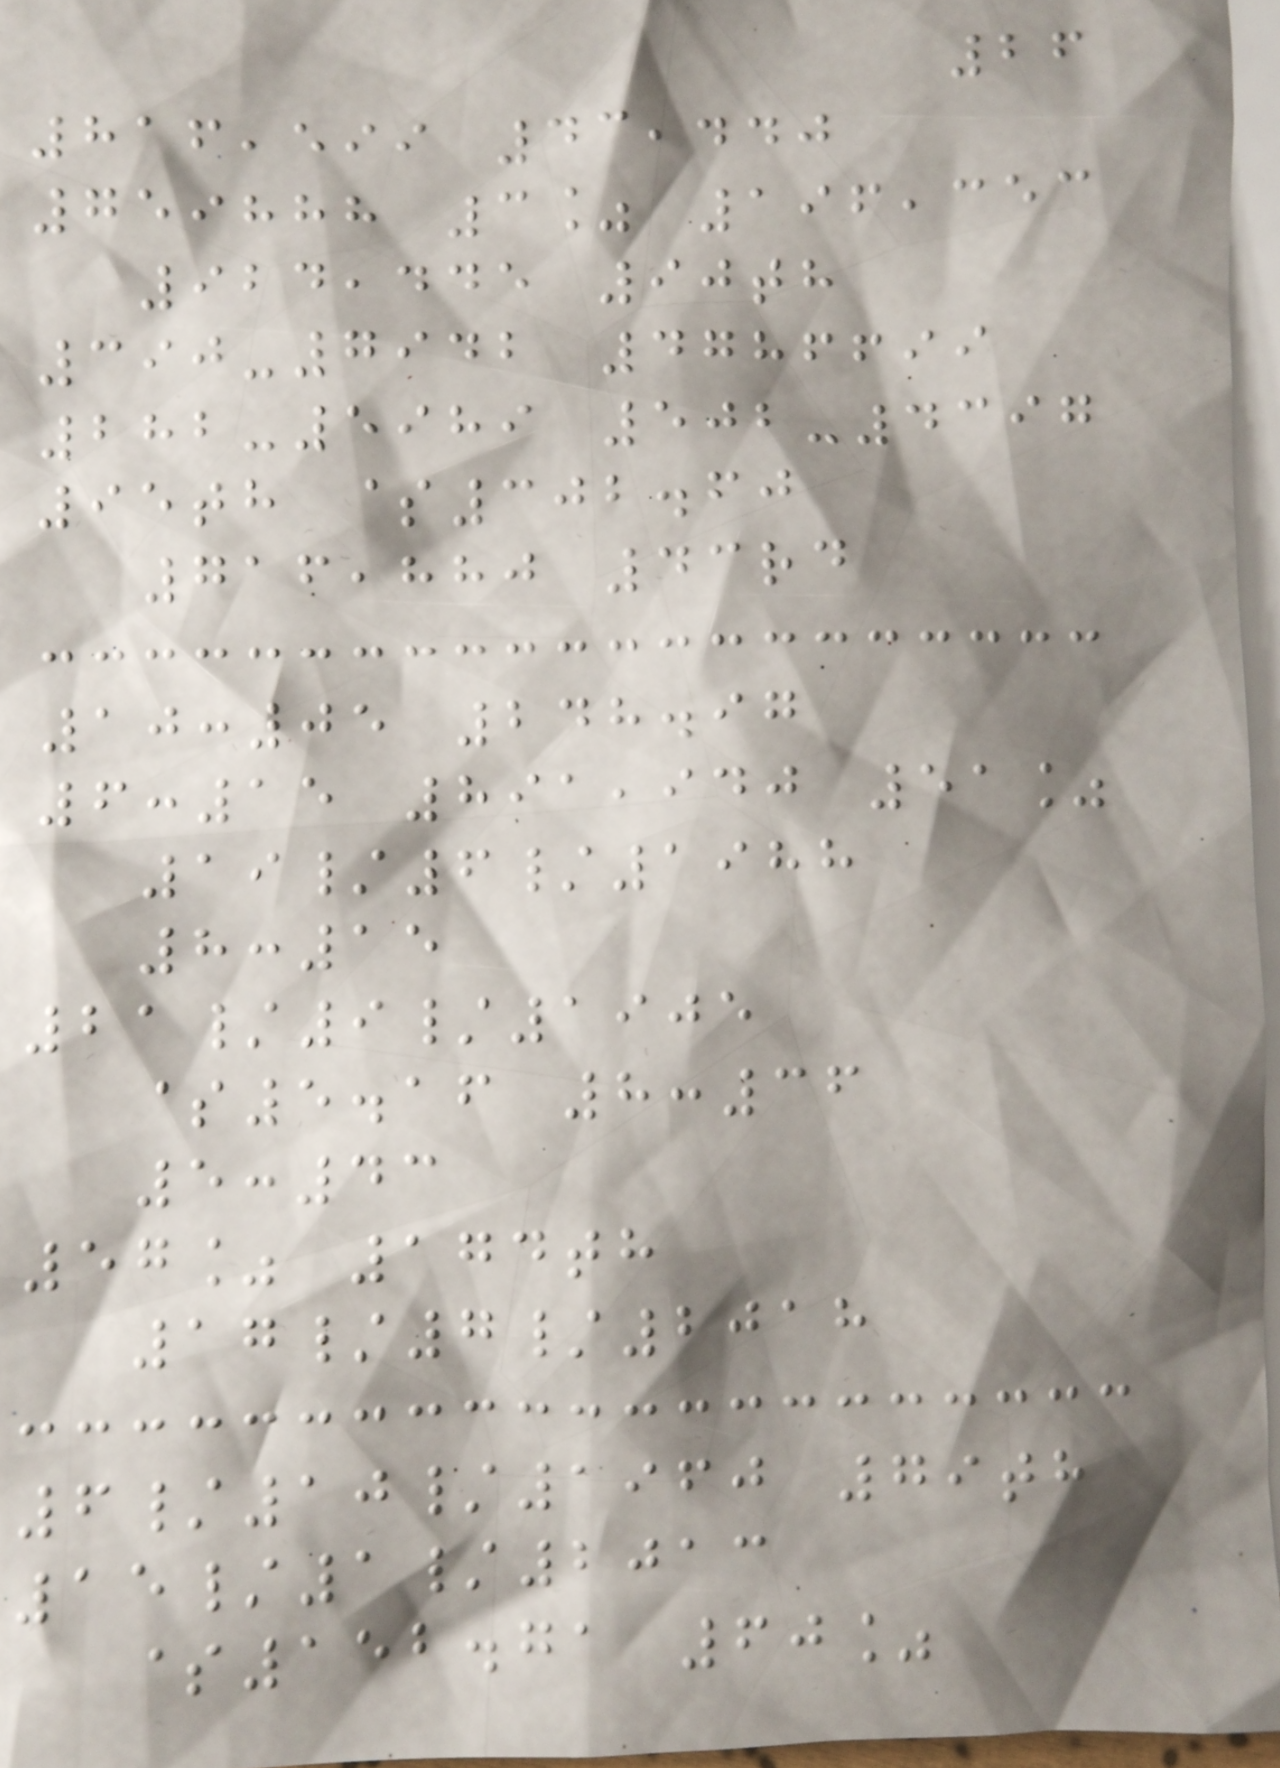26
816,599 43,440
759888 3% 196,353
924,445 90th
390-7942 4786699
282-5989 502-4397
95th $302.60
716,880 43rd
10:05 248.97
6:15 891,940 51%
19/6/1988
8:15
21/9/1905
$5.16 8:36
5:43
57% 174th
17/7/2018
6/10/1960 79th
15/1/2013
$152.71 60%
